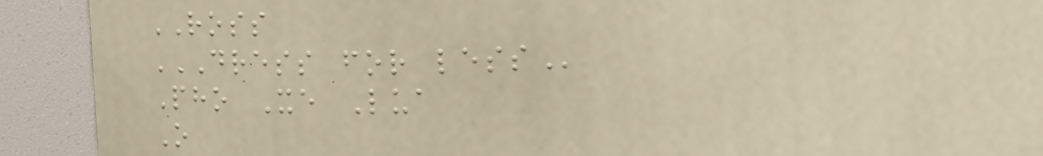ROSS
DRESS FOR LESS
Pho Xe Lua
O
